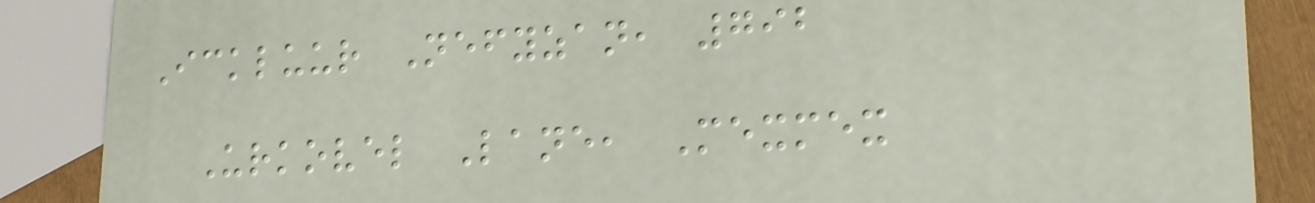Ickluur Nefyzan, 792
Urkovel Lane, Mexmex
